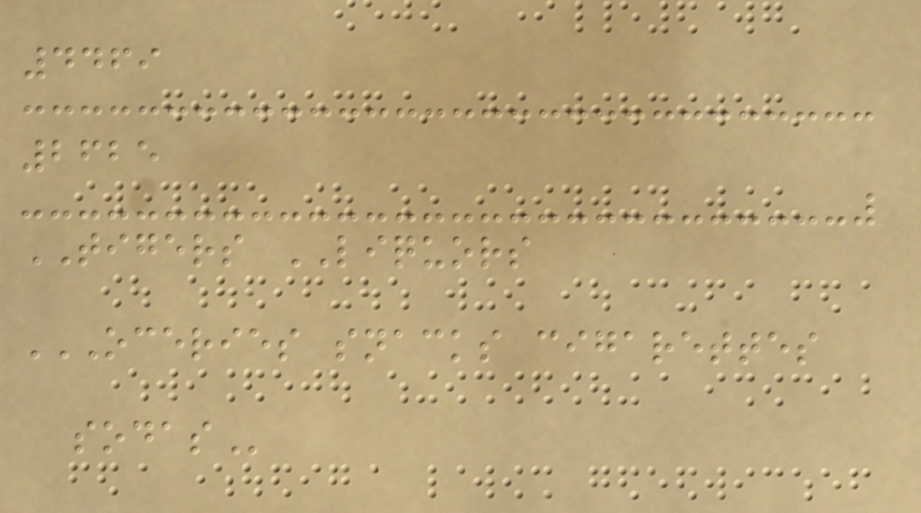4469
2625
TIGERS LIQUORS
OCERIES SNACKS CIGARETTES
SODAS
